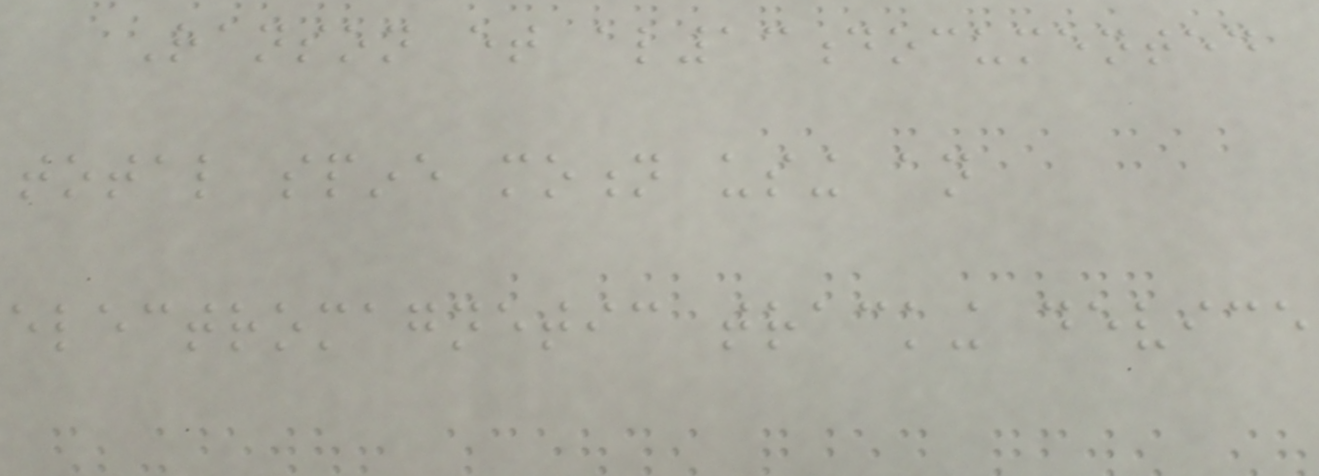Ranson et al13documented
total spine motion using an
electromagnetic tracking device
